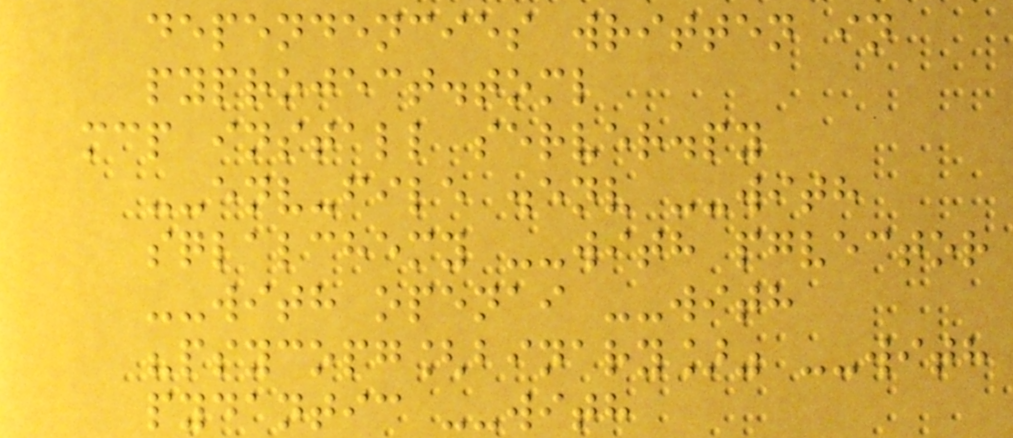dependencies written in
pyproject.toml
mcp install server.py
--env-file .env --with
sqlalchemy --with pgvector
--with openai --with
"psycopg[binary]" --with
pydantic --with
